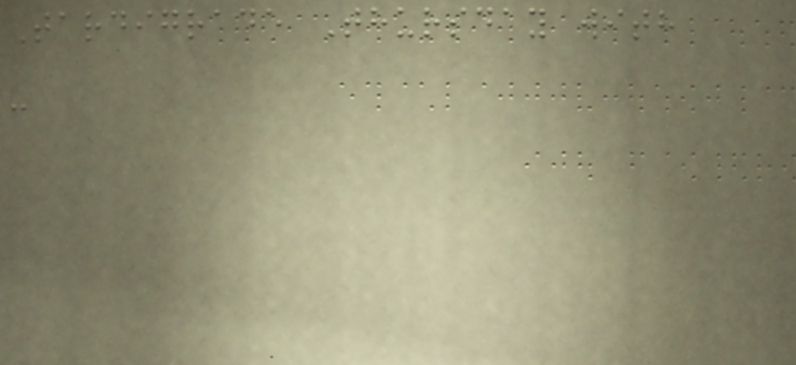Tardigrade Thursday with
-
